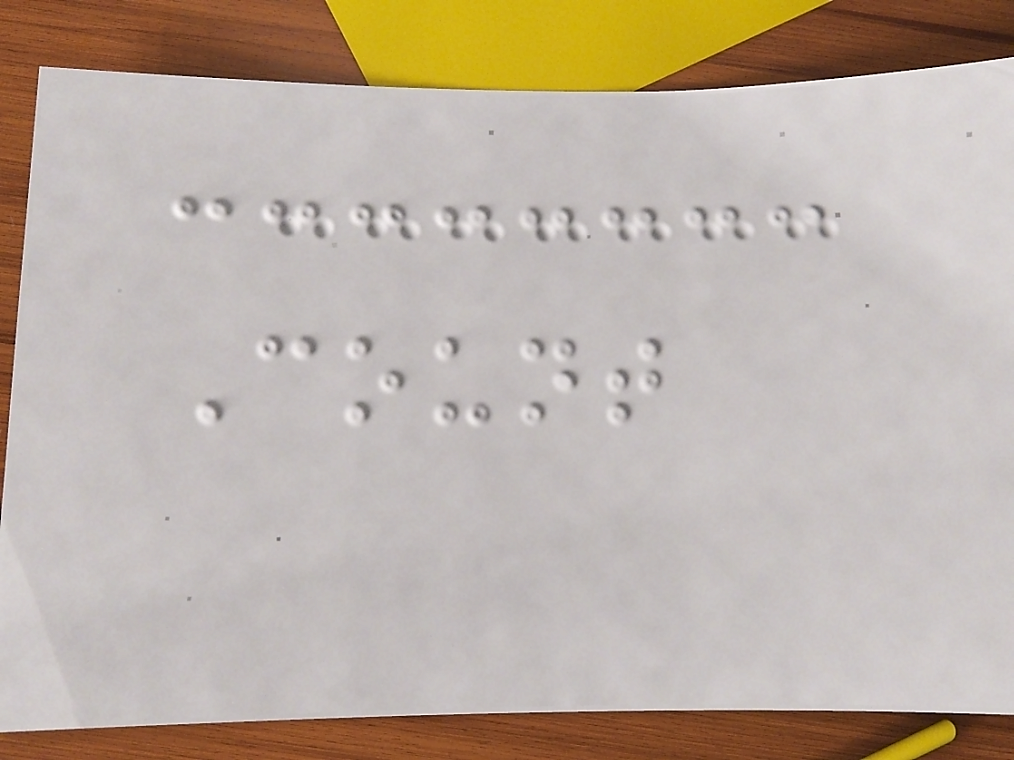Count
